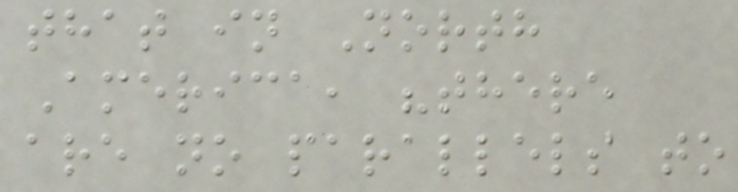that in North
America, "there
are no parallels to
